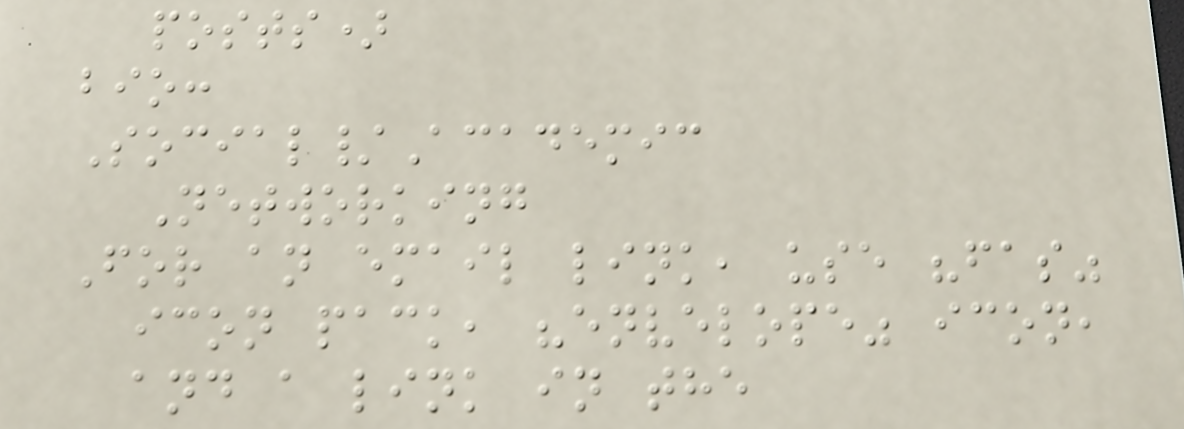posts)
bio:
Social/Academic
Networking
For an email link, use "fas"
icon pack, "envelope" icon,
and a link in the
